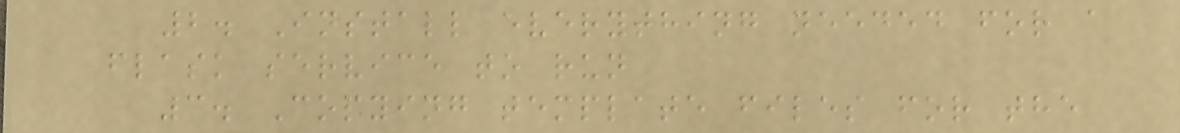2. Install everything needed for a
flask service to run
3. Copying template files for the
